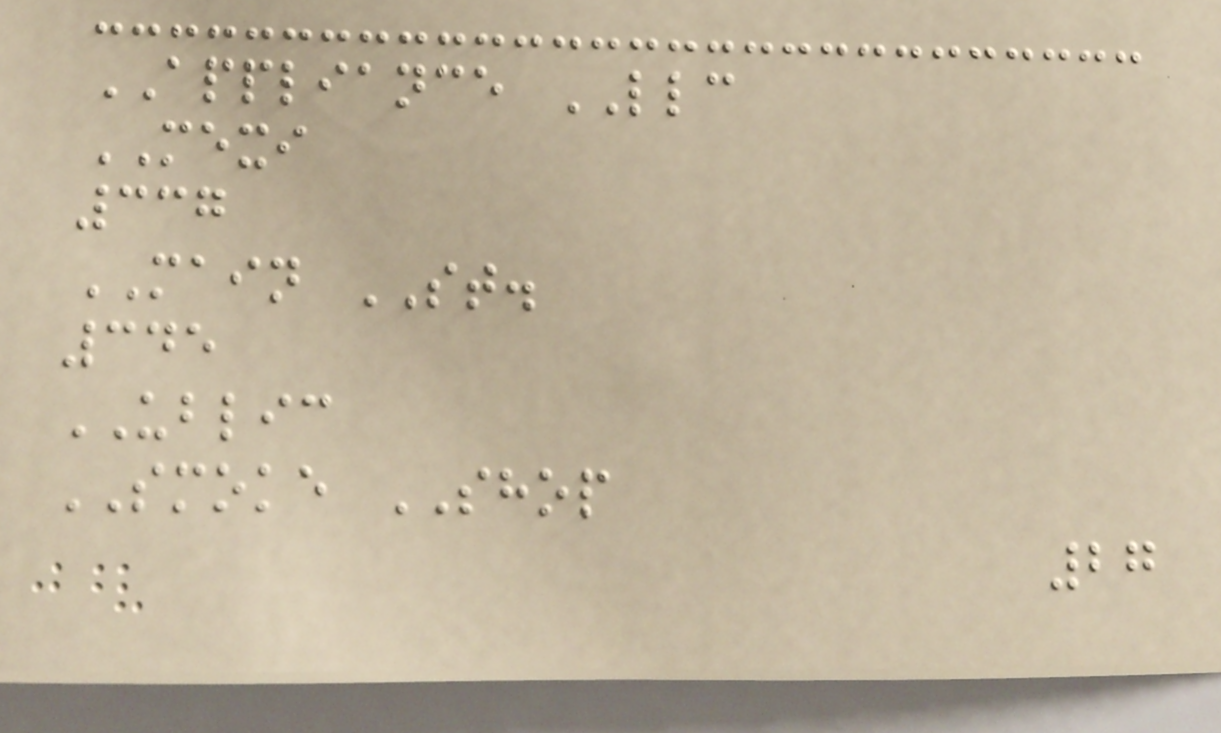APPLIANCE LLC
MEXI
337
MAIN ST.
345
UBLIC
SMOKE SHOP
27
